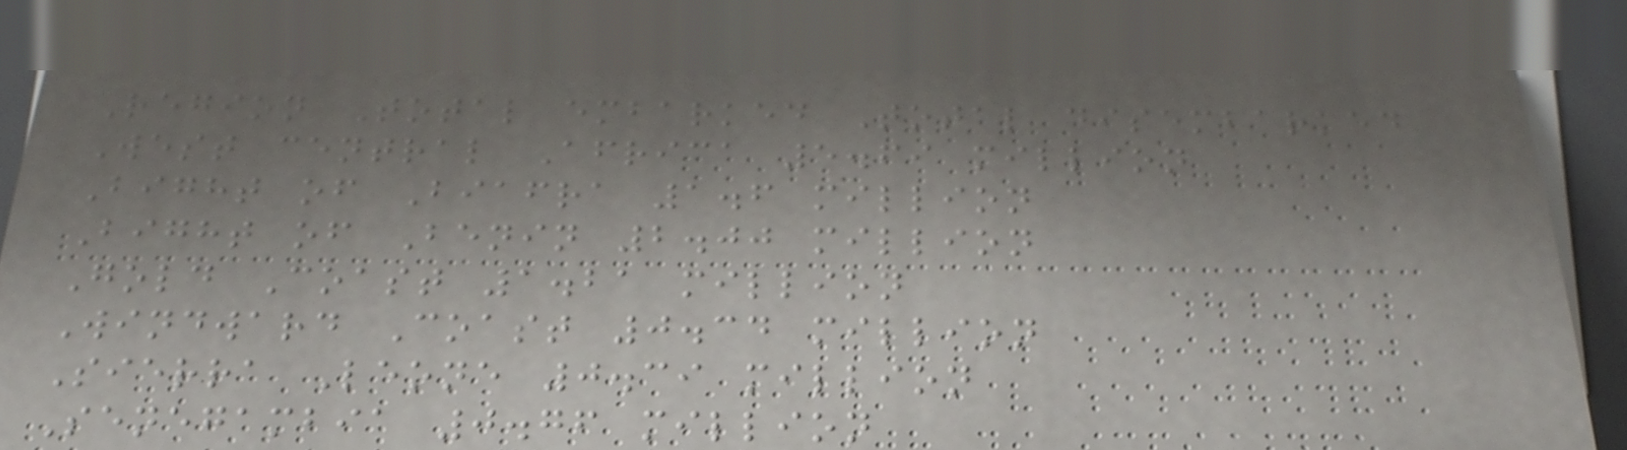Region Total embarked Total disembarked
West central Africa 5.69 million
Bight of Biafra 1.6 million
Bight of Benin 2.00 million
Gold Coast 1.21 million
Windward Coast 0.34 million
Sierra Leone 0.39 million
Senegambia 0.76 million
